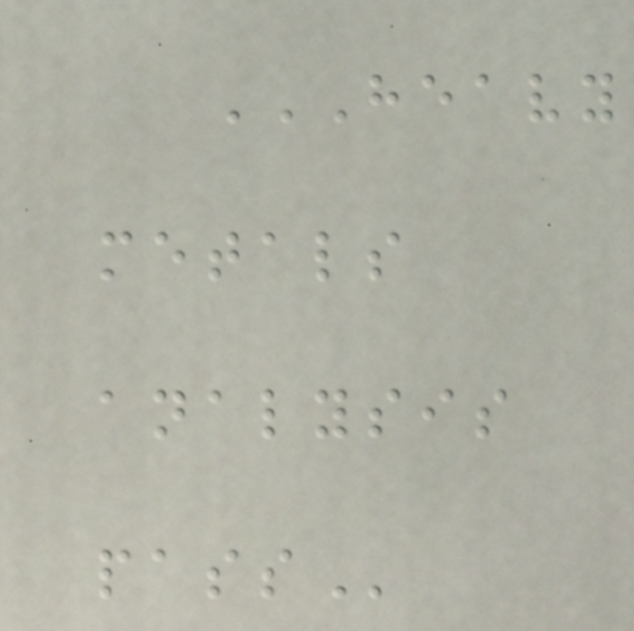HEAVY
METALS
ANALYSIS
PASS
